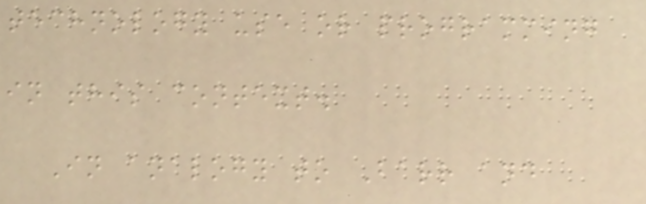technology use or programming
in this context.
In analogy to Barr and
